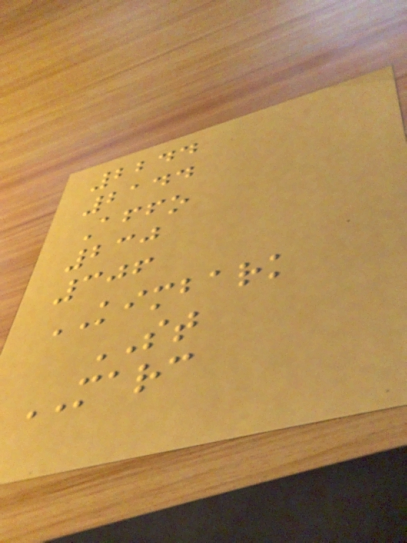2244
2144
Affo
230
306
KIMBARK
ST
MARC
